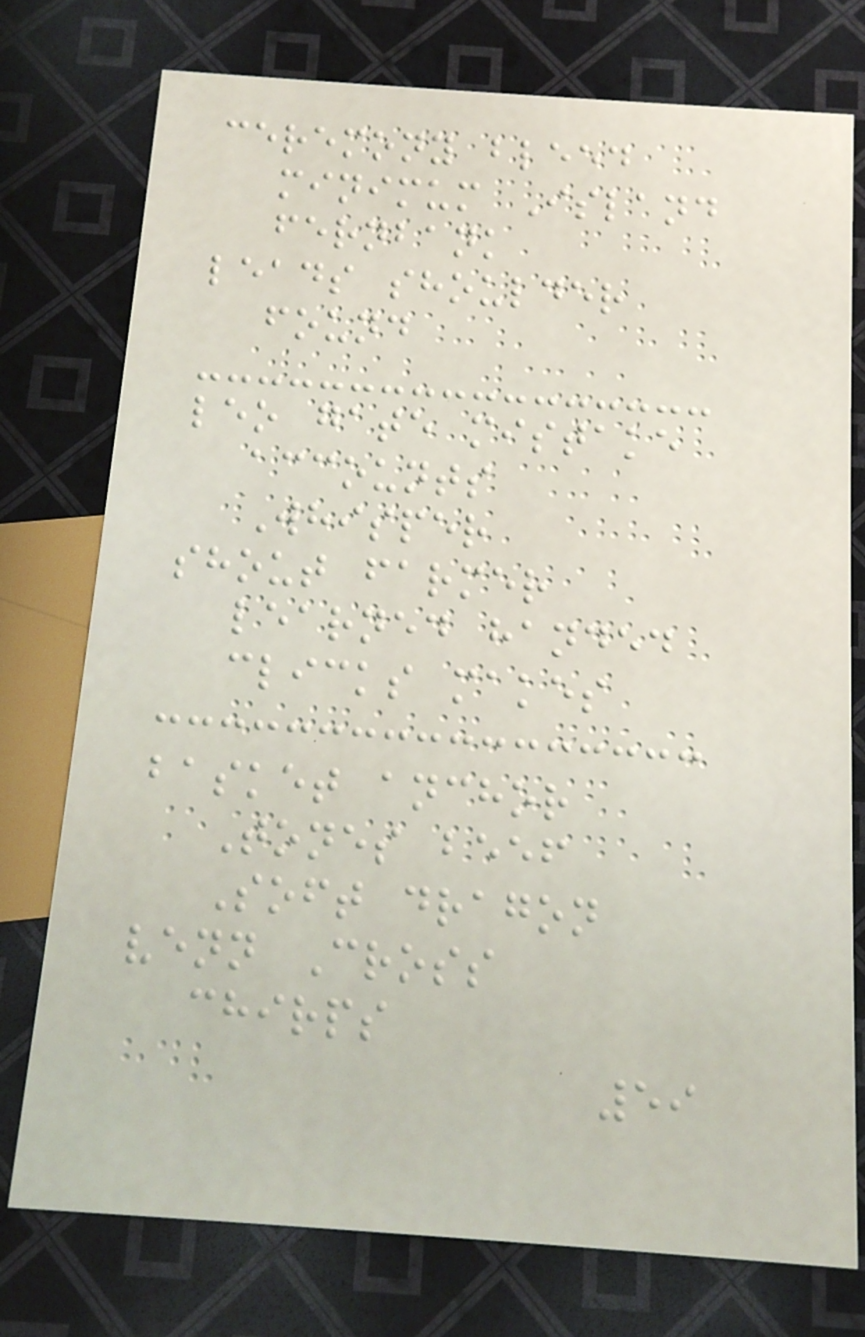ceremony bleed
minimum Island
fernbank
leads shoulder
found
leo gate mistake
accounts
Whisper
shout farmer
learned handed
clicks makes
basket anchor
Tones beef
Soft dragon
venn Cross
chirps
59
